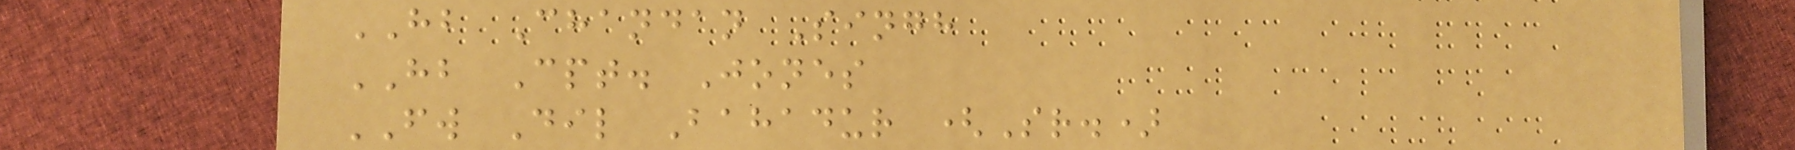HB Chandan Singh
HB Cpt. Jones
FW Dil Bahadur (Sr.)
